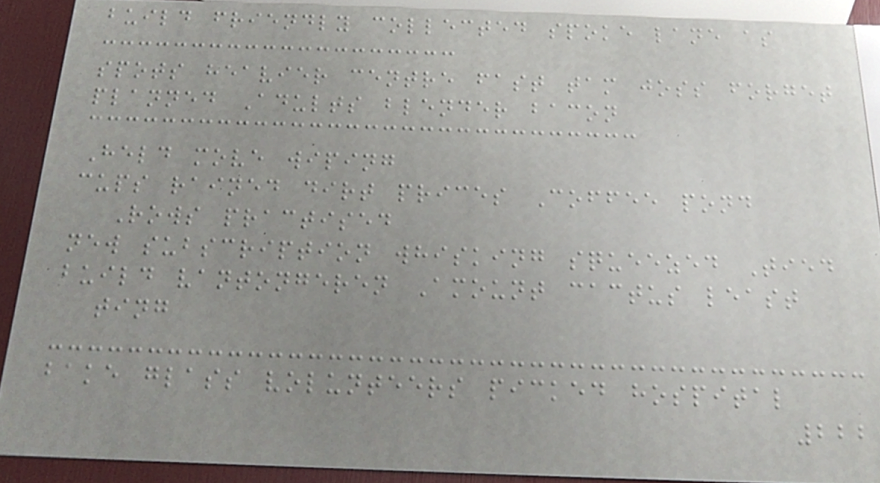build friendly collected spoke lane as
spots heavier centre fast tam joss forget
planned Adults blender bacon
Held move wiping
cups rained dirt prices Coffee pond
Rows practised
new subscription whisking squeezed Tied
build vantongeren Amount cactus least
ting
bake glass volunteers picked hospital
222
